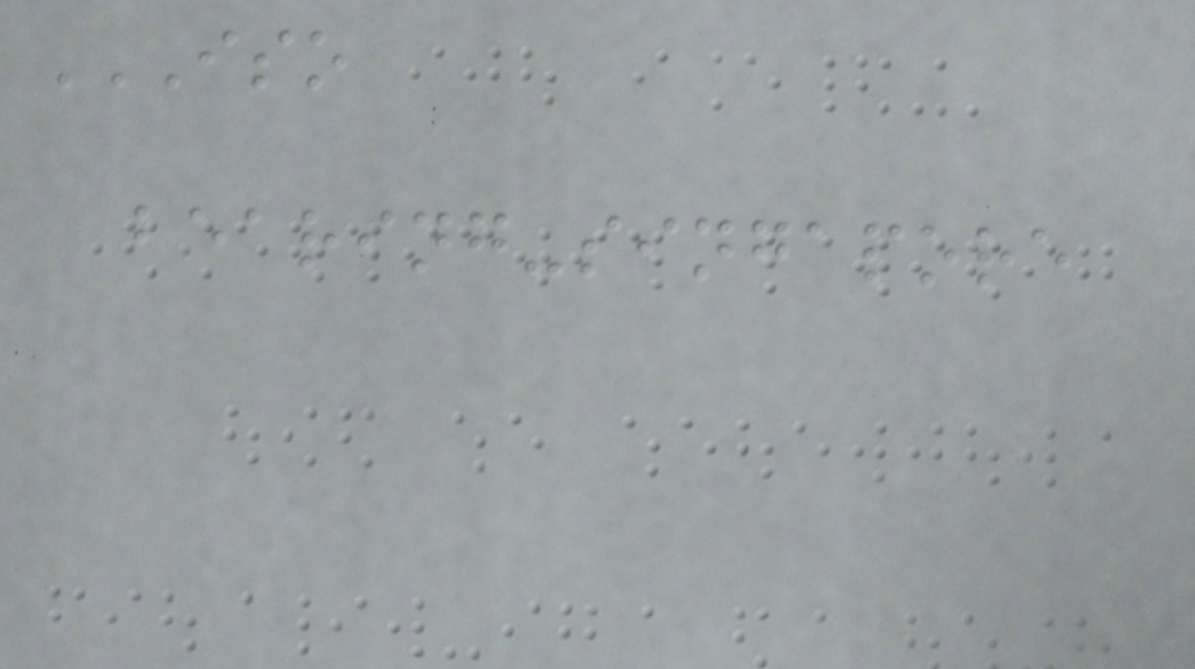ISO
BEARING-SINGAPORE
